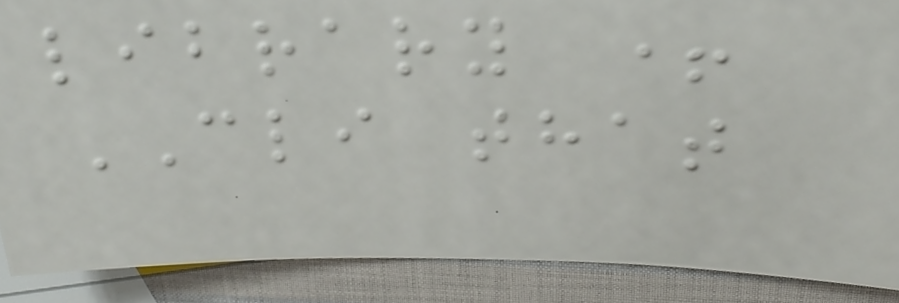library +
CLI that
